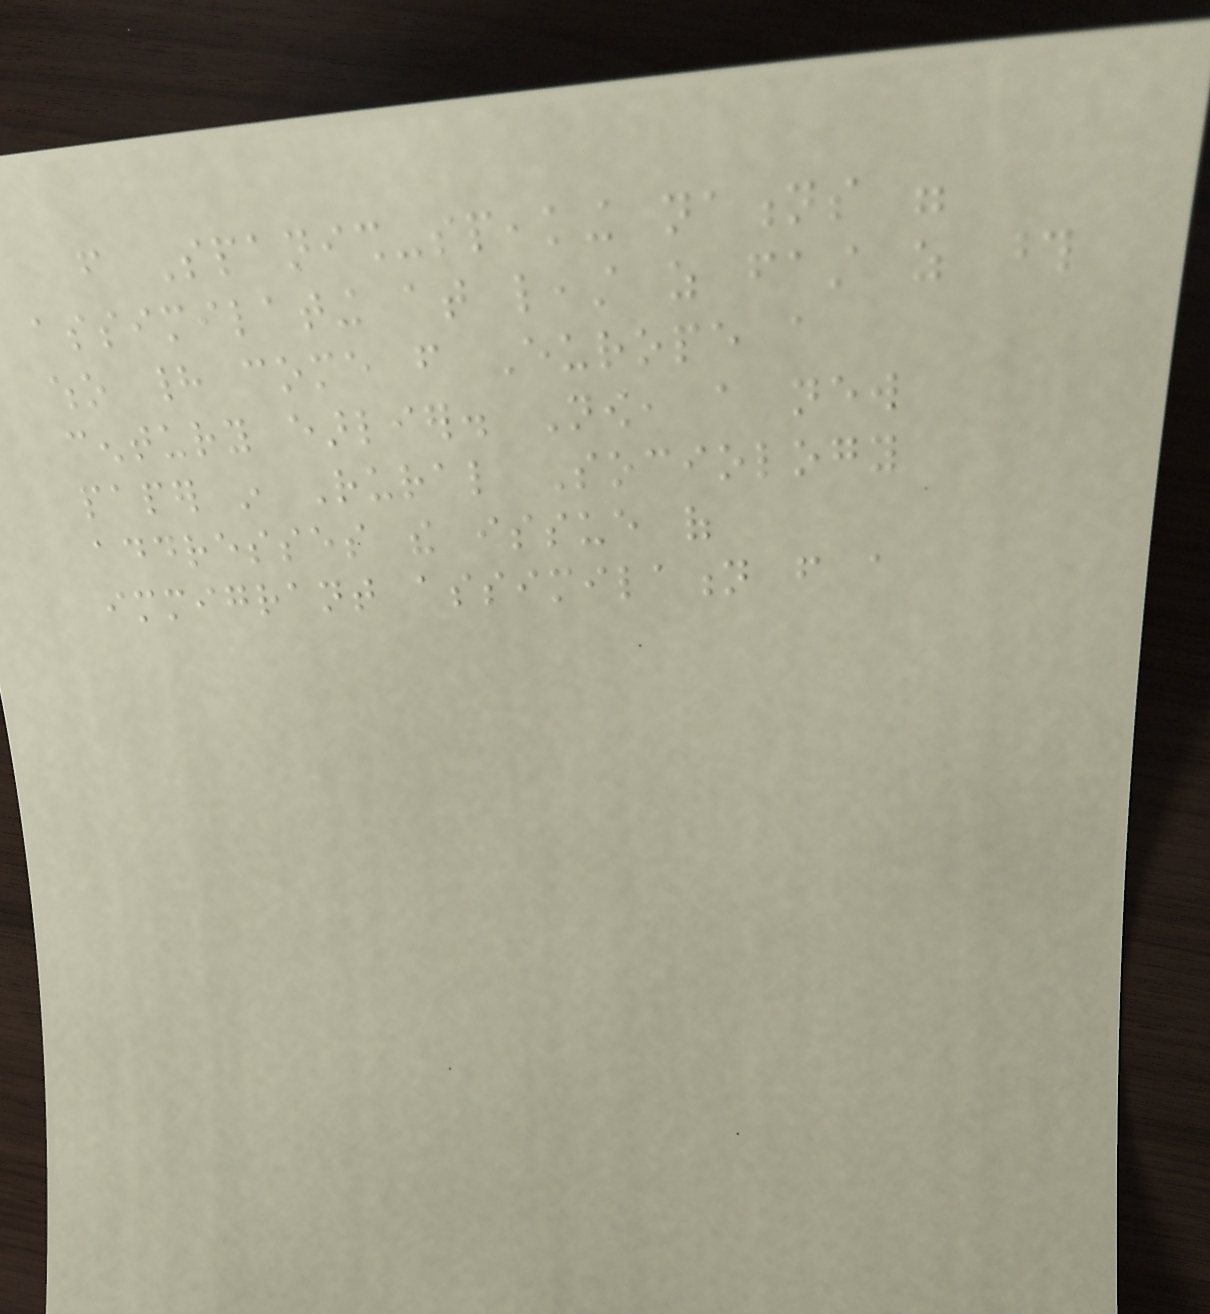from Spanish-speaking nations were
assimilating at least as fast as those
who had come from Europe a
century earlier. Now, a new
paper in Rural Sociology
addresses the issue of
immigrant assimilation from a
